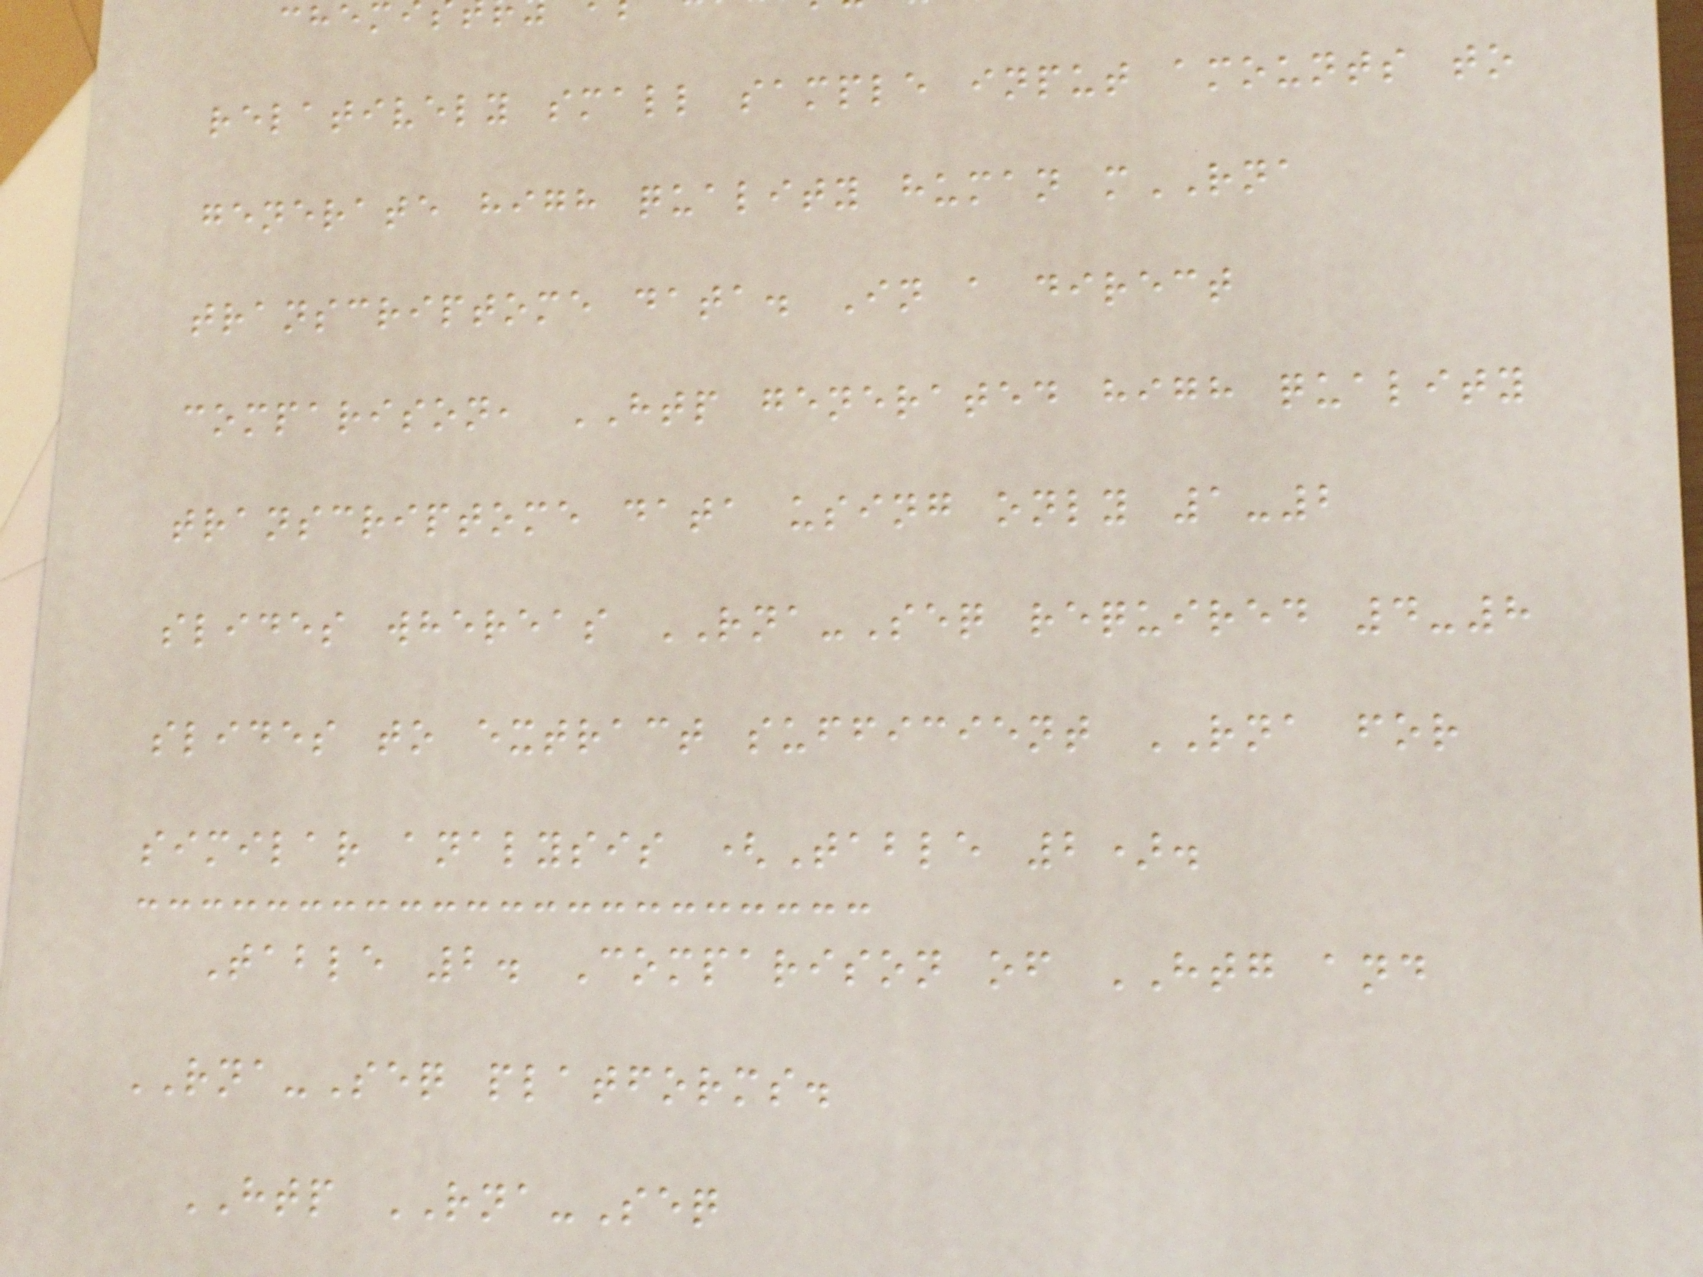relatively small sample input amounts to
generate high quality human mRNA
transcriptome data. In a direct
comparison, HTP generated high quality
transcriptome data using only 1-2
slides whereas RNA-Seq required 4-8
slides to extract sufficient RNA for
similar analysis (Table 2).
Table 2. Comparison of HTG and
RNA-Seq platforms.
HTP RNA-Seq
